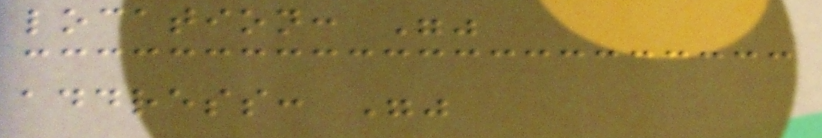location: ""
address: ""
